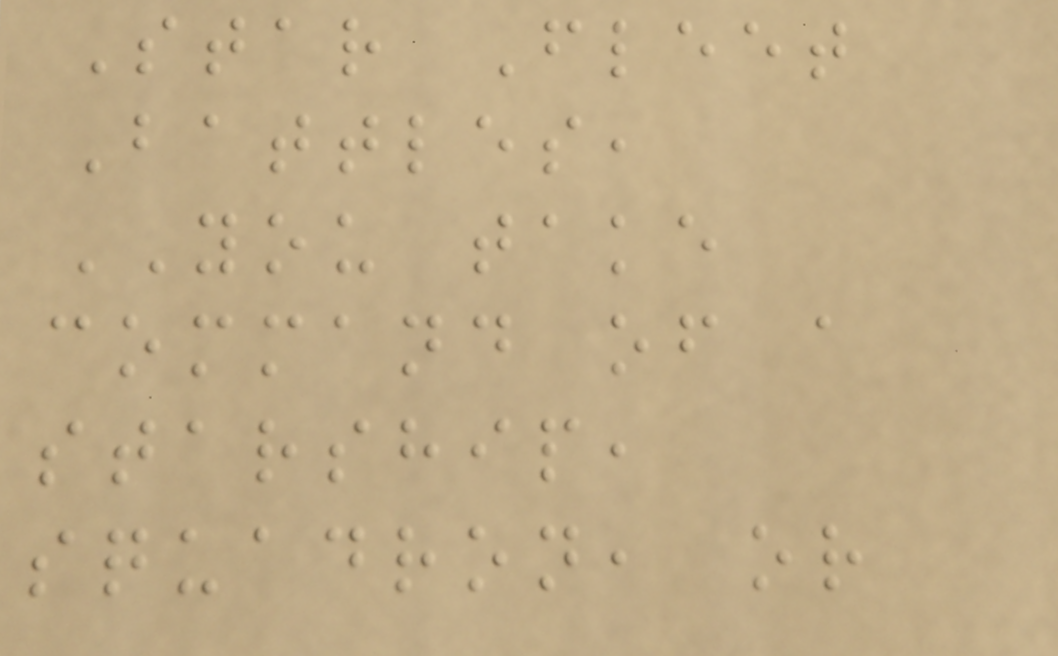Star Fleet
Battles,
YOU take
command of a
starship,
squadron, or
